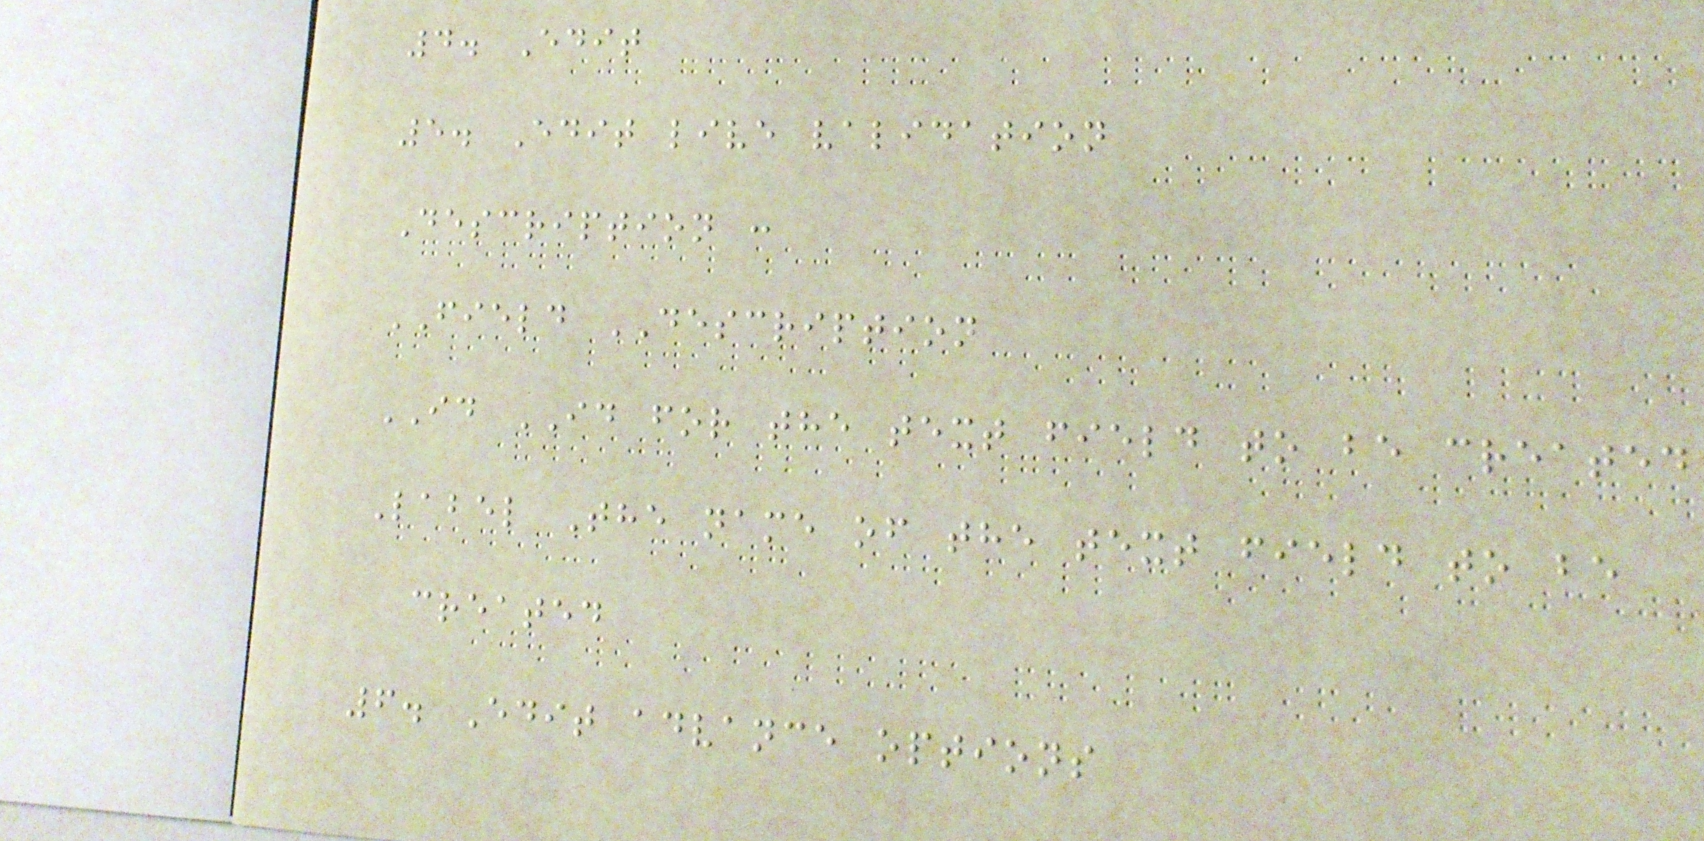4. Edit
5. Edit live validation
Description :
FIELD DESCRIPTION
ID ID for the text field to be created
Label The name of the text field to be
created
6. Edit advance options
